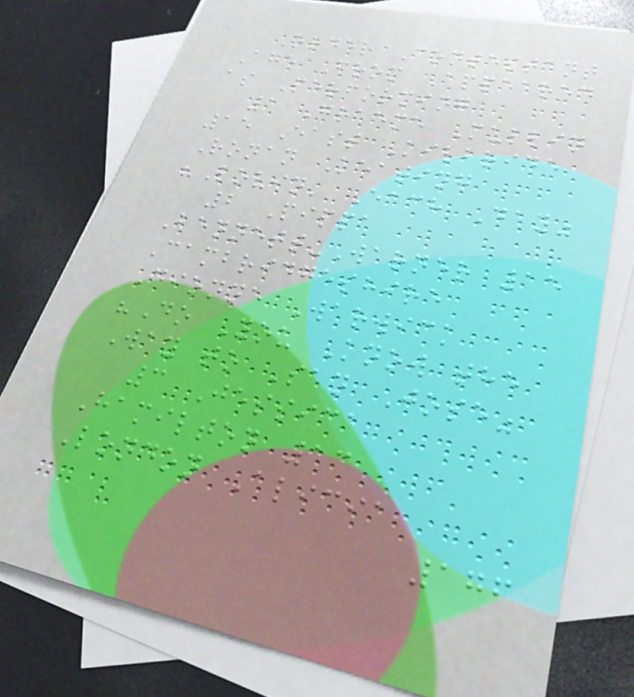Order Contestant
Age From Appeared
as Performing
1 Graeme Mullin
15 East Kilbride
Ronan Keating
"Lovin' Each Day"
2 Pippa
Bennett-Warner 15
Cambridgeshire
Dionne Warwick
"Do You Know the
Way to San Jose"
3 Jessica
Hamilton 13
London Alicia
176
